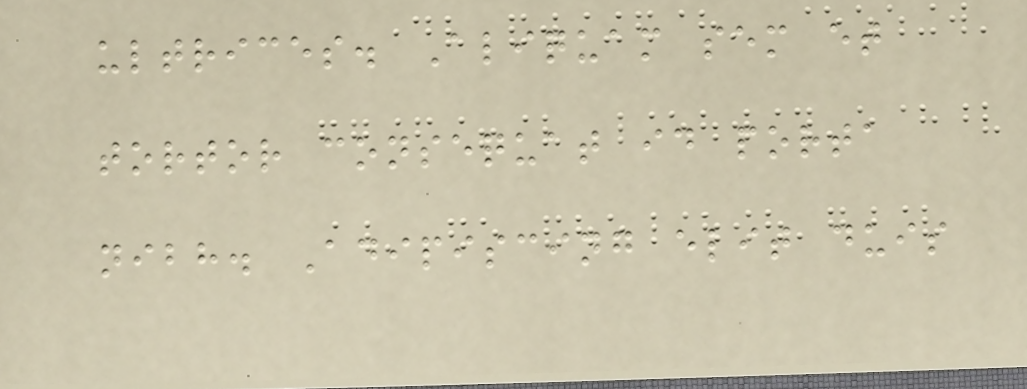ultrices. Aliquam sem et
tortor consequat id porta
nibh. Adipiscing elit duis
